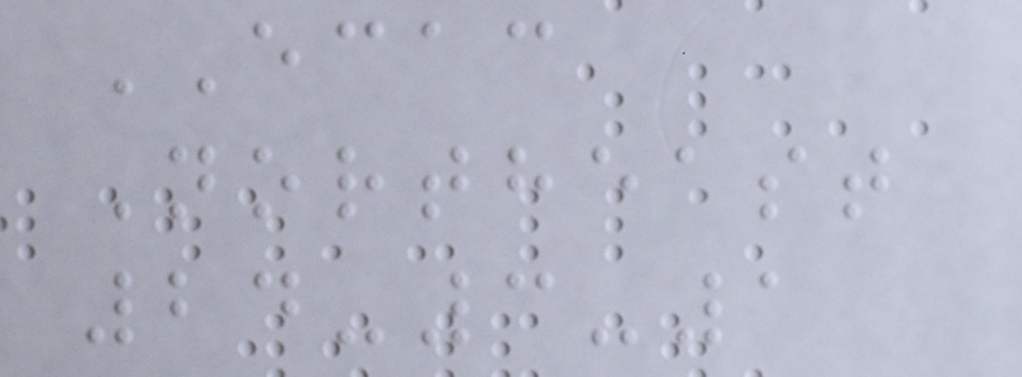ECAC
Northeast
24-3-1
